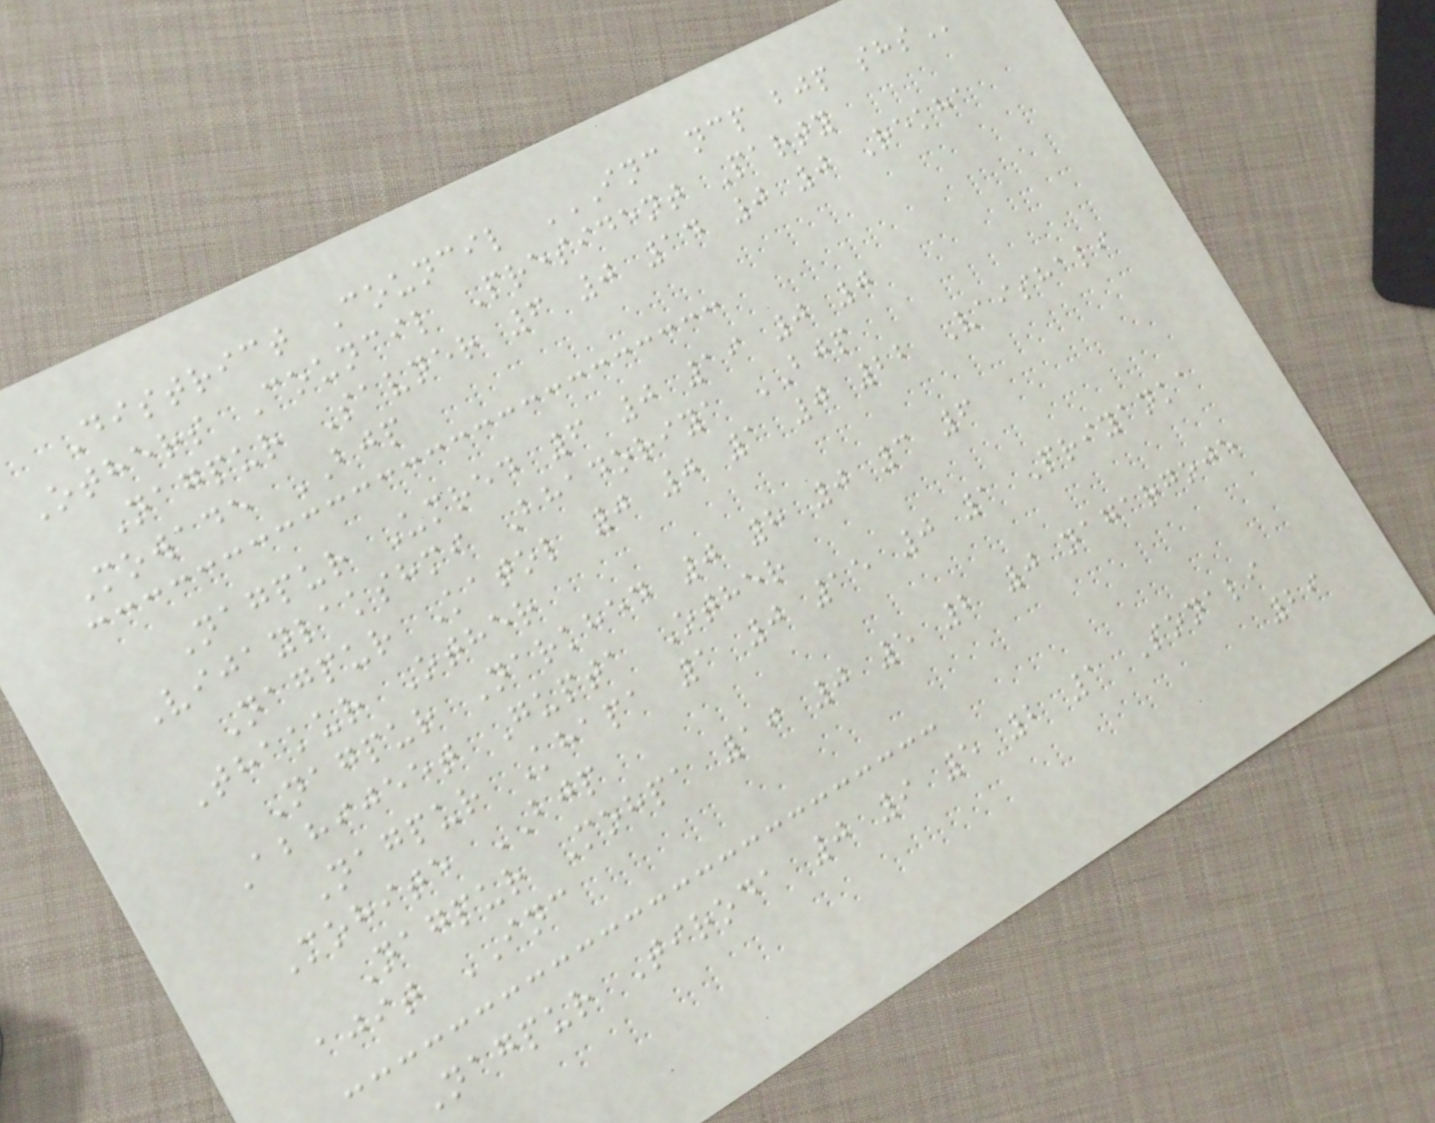District Council INC NCP BJP SHS
Others Council President Party
Nagpur Savner 6 0 14 0 0 Rekha
Mowade BJP
Nagpur Umred 6 0 19 0 0
Vijaylakshmi Bhadoriya BJP
Nagpur Katol 0 0 1 0 22 Vaishali
Thakur Other
Nagpur Narkhed 0 8 0 3 6
Abhijeet Gupta Other
Nagpur Khapa 1 0 15 0 1 Priyanka
Mohite BJP
Nagpur Mohpa 10 0 5 2 0 nagargoje
ajit INC
Nagpur Tiroda 0 9 5 2 1 Sonali
29
